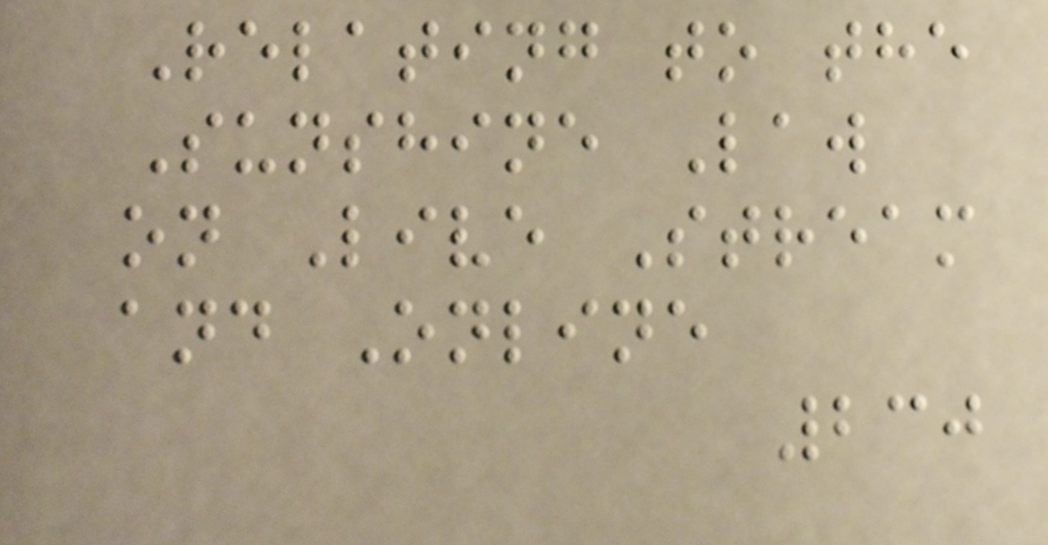Relating to the
Sunshine Law
on Live Stream
and Online
230
